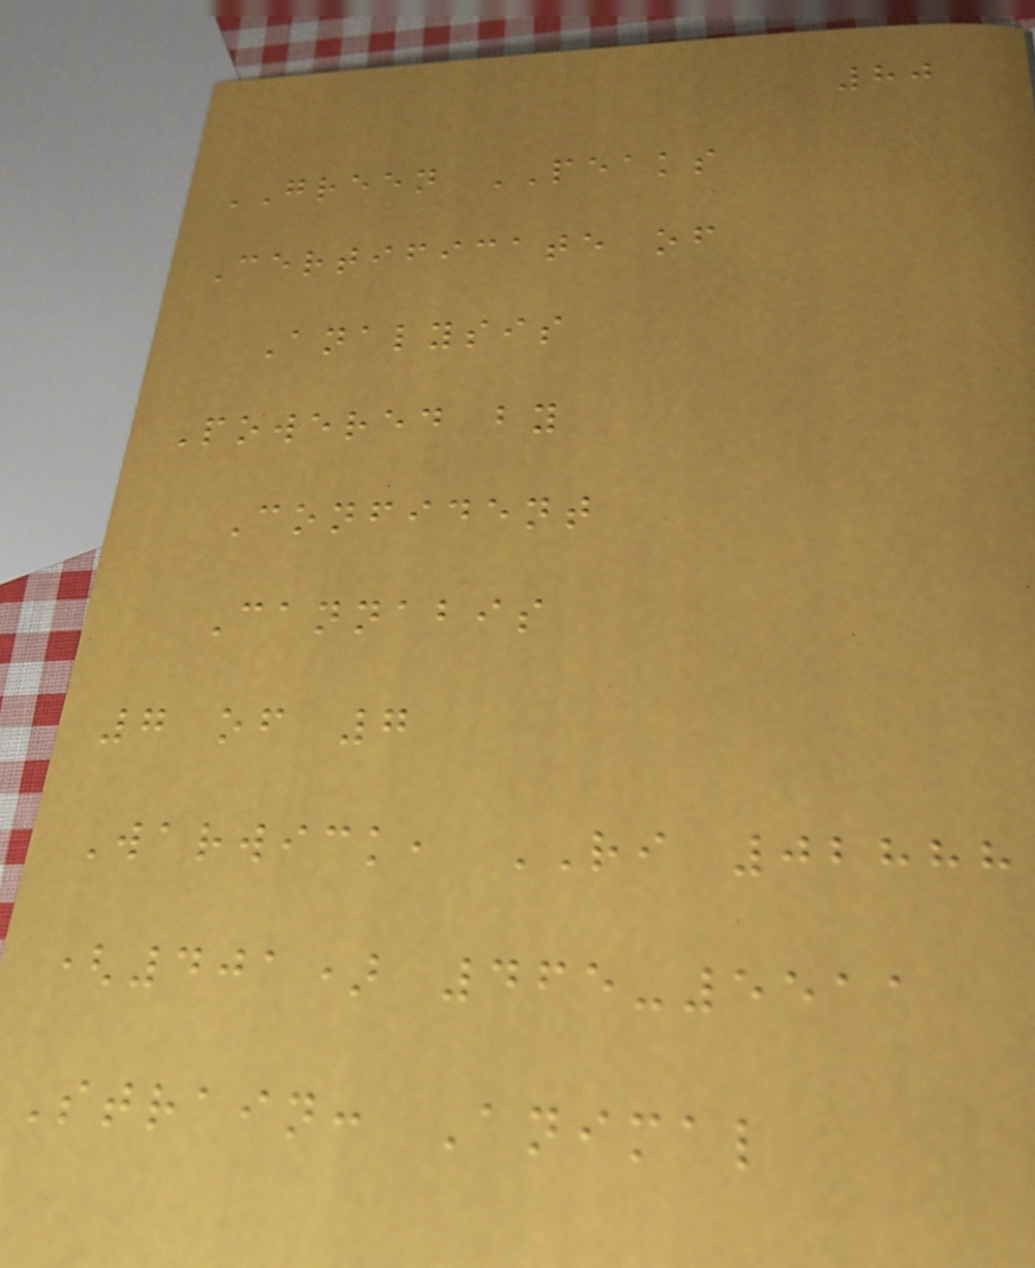80
GREEN PEAKS
Certificate of
Analysis
Powered by
Confident
Cannabis
7 of 7
Warwick, RI 02888
(401) 465-5511
Strain: Animal
